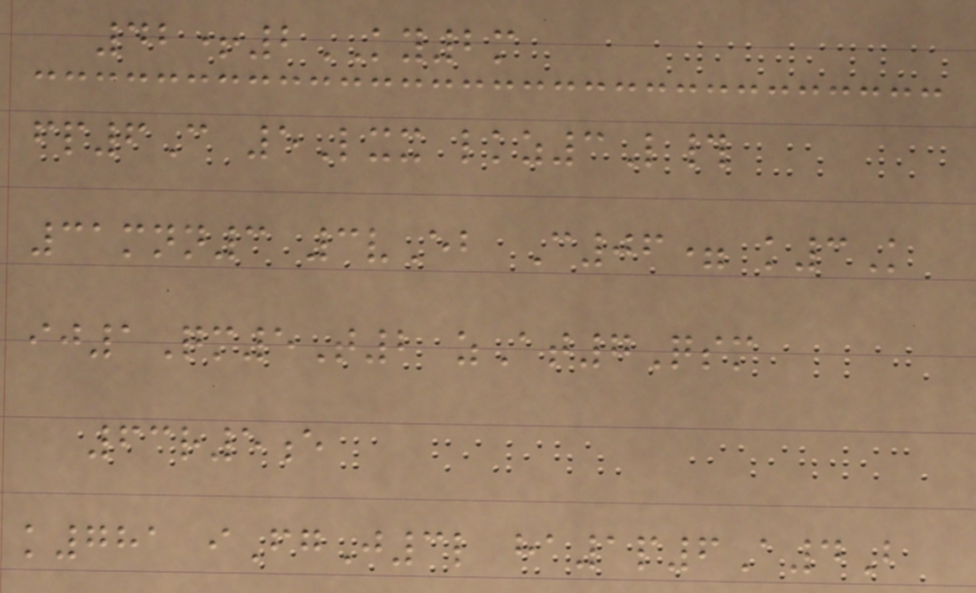42+2KY2m
fp6C 5Lxx lkz3L#
31mnn3 3vEb C06= k3K
ij1Qm5T2 zAt7Qsm
63r5e
k781 iFgJ3l ha1p6A4B
